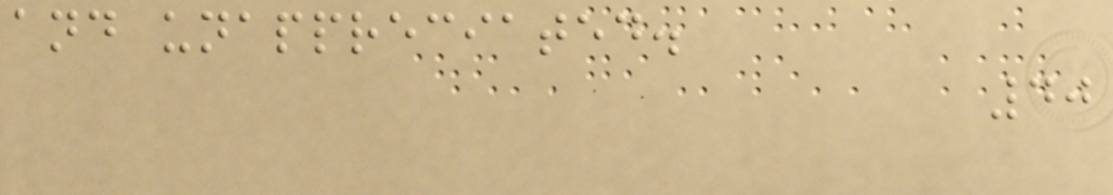and unappreciated.
40
